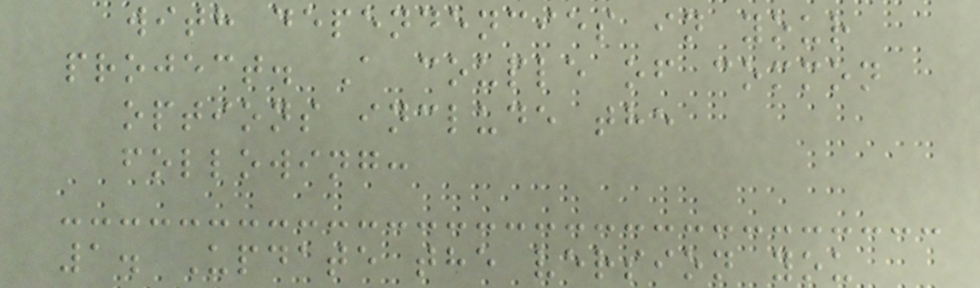with dependencies in your
project. A couple of common
options include the
following:
1. Update the version you
